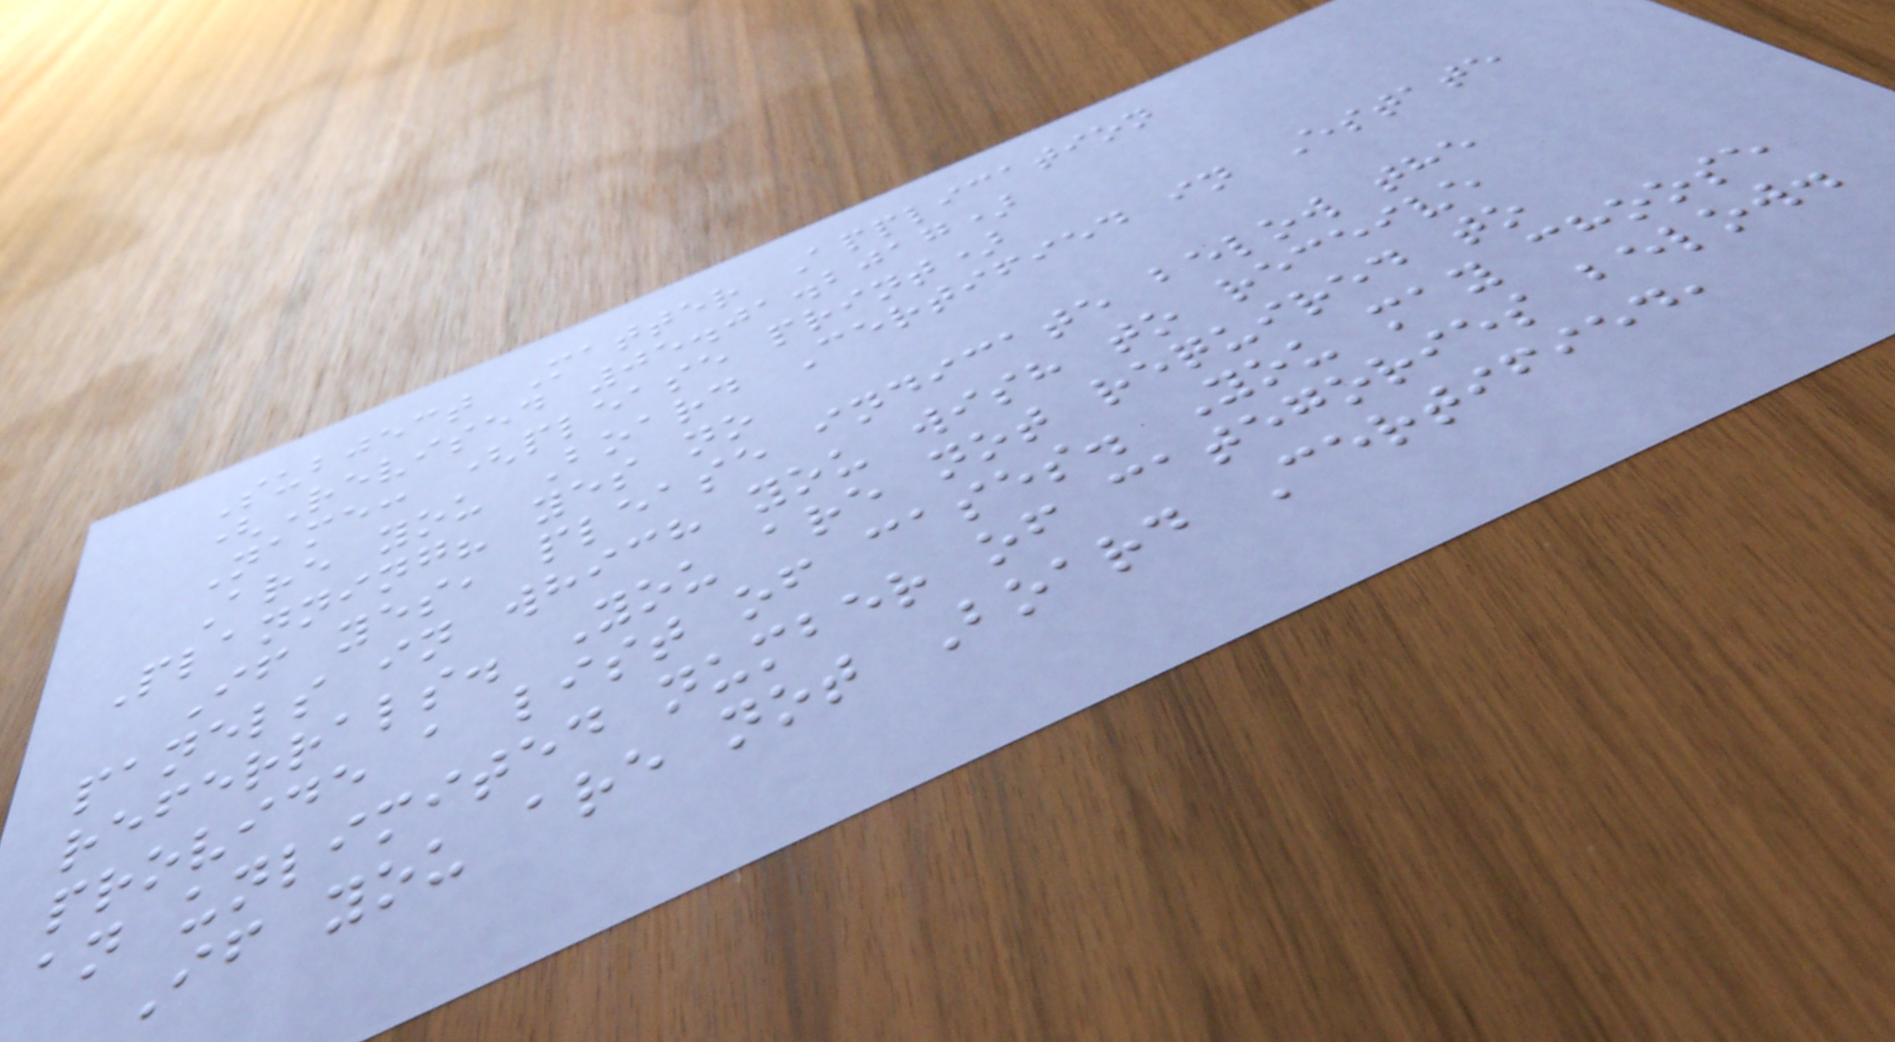Subject Matter Application
(Revised 05.01.2017)
Name: (please print)
Are you Board Certified in Estate
Planning? yes no
If yes, please indicate below the
panels in which you wish to receive
referrals. You are not required to
provide a list of cases. You may choose
an unlimited number of categories below.
If you are not Board Certified,
